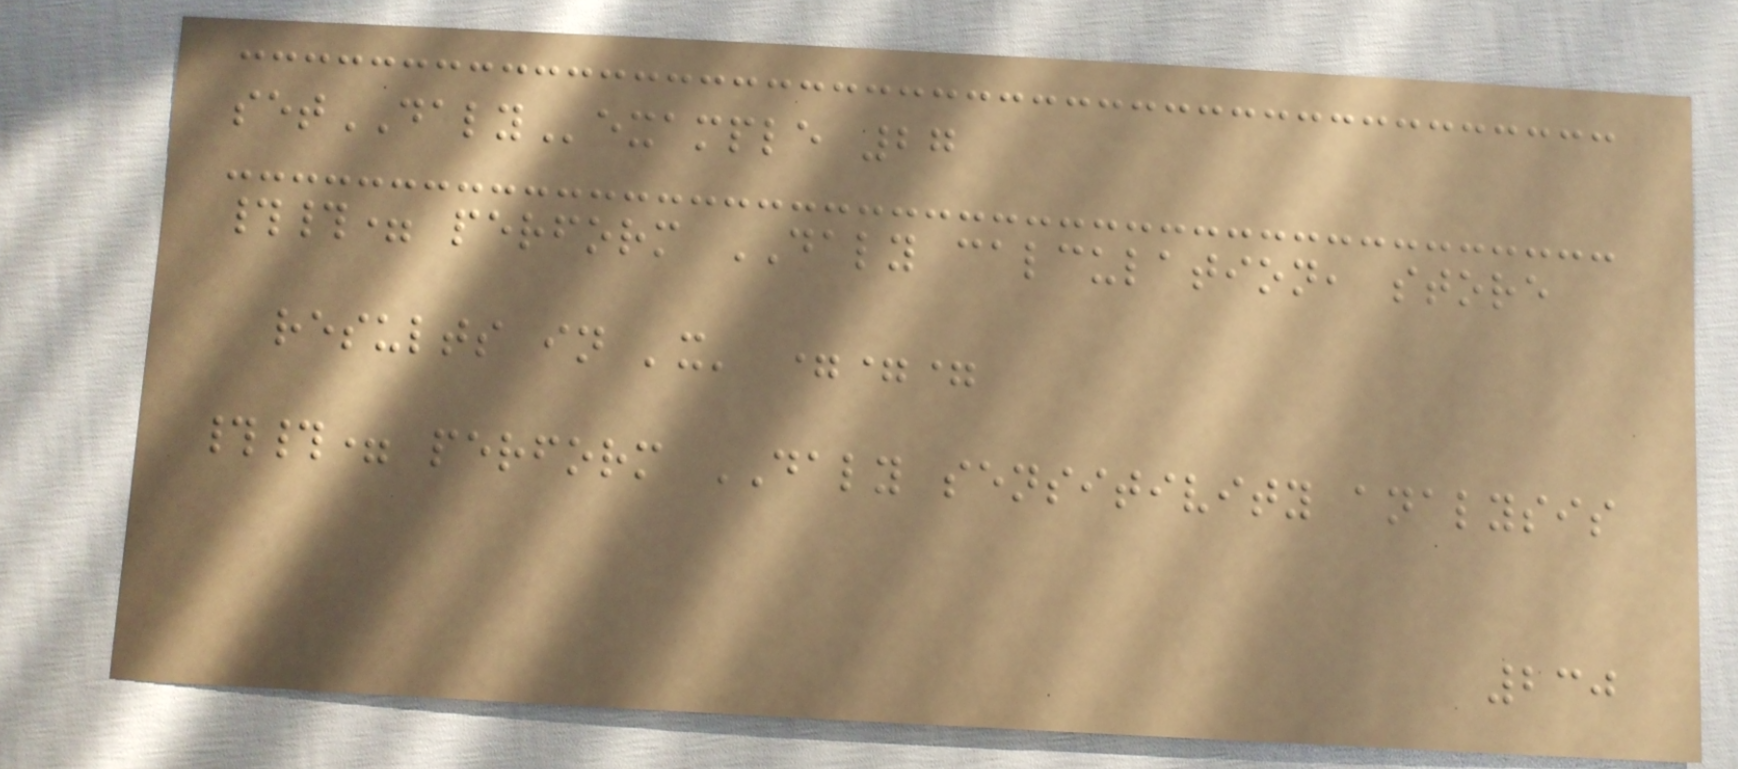setDALYexample 27
##= perform DALY calculation, store
results in 'x' ===
##= perform DALY sensitivity analysis
230
